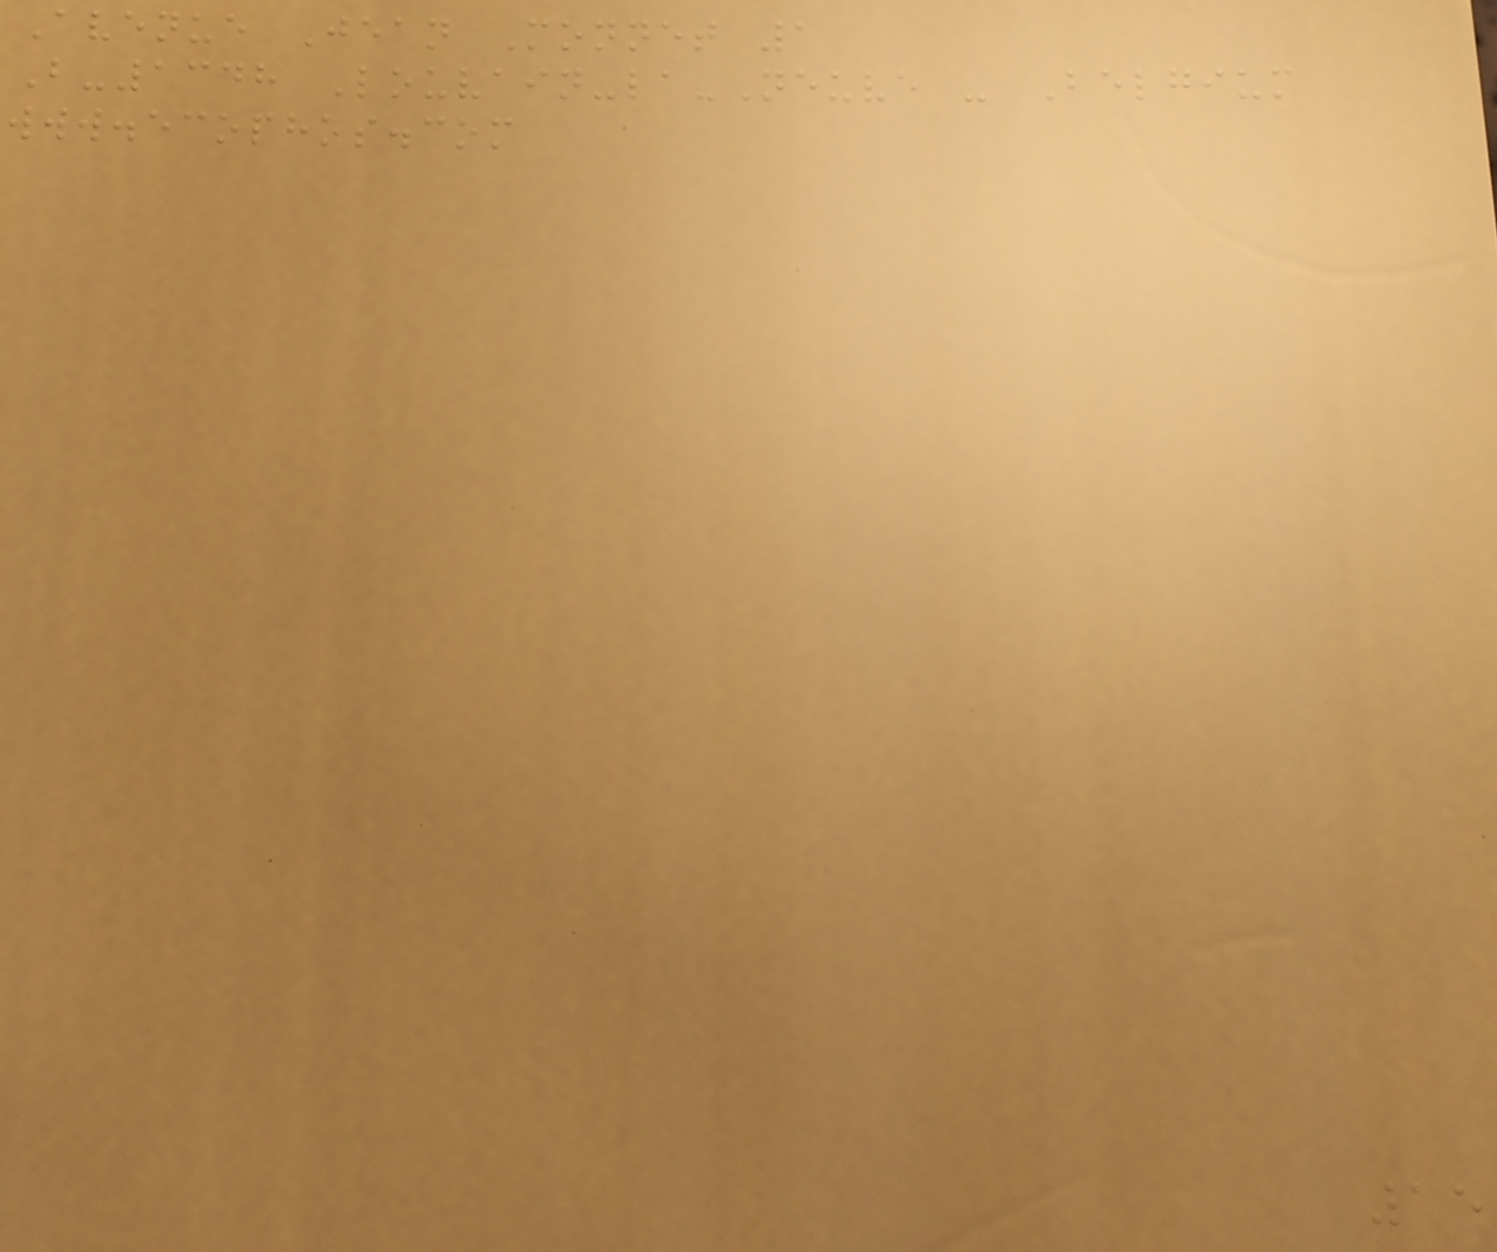Avenue Jean Monnet 1
B-1348 Louvain-la-Neuve - Belgium
www.ecophos.com
15
